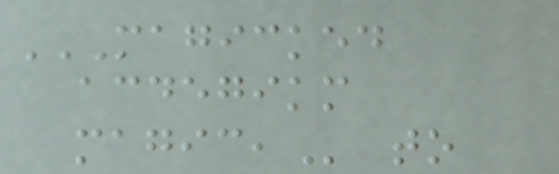MAGICKED
ACDEGIKM
MAGIC, to
